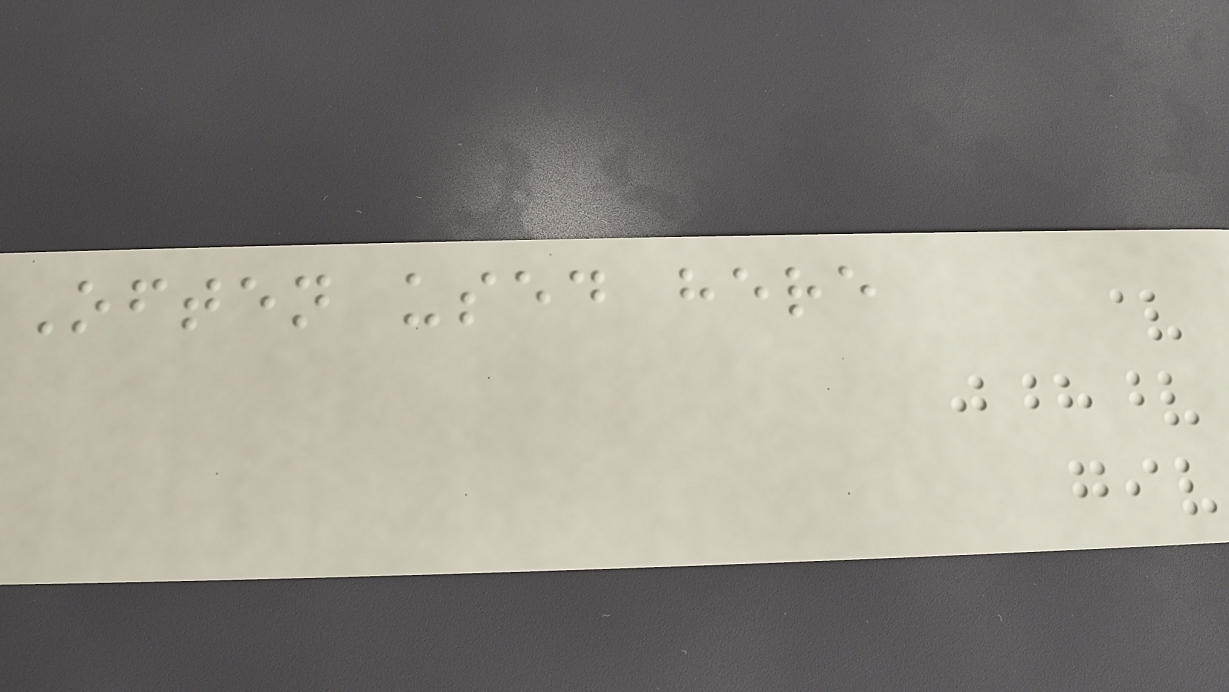Often used here
